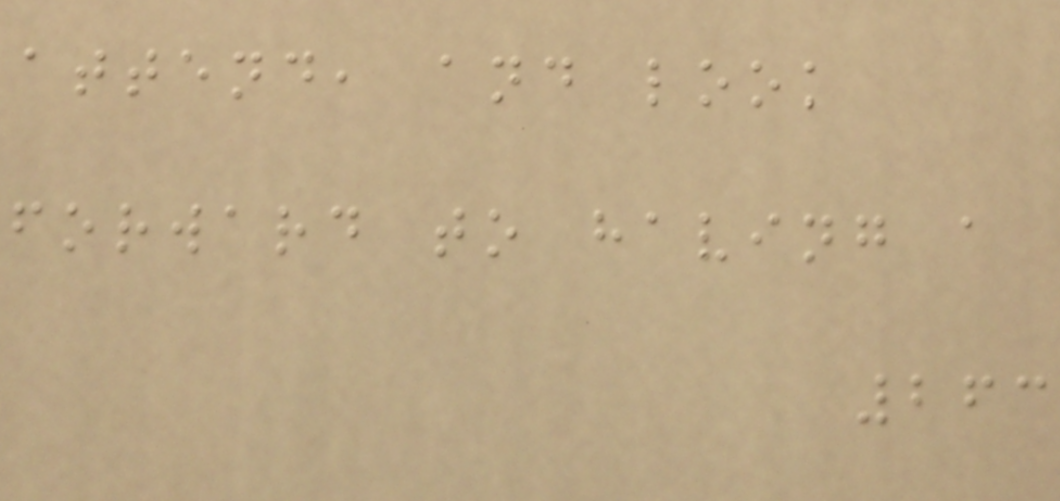attend, and look
forward to having a
263
